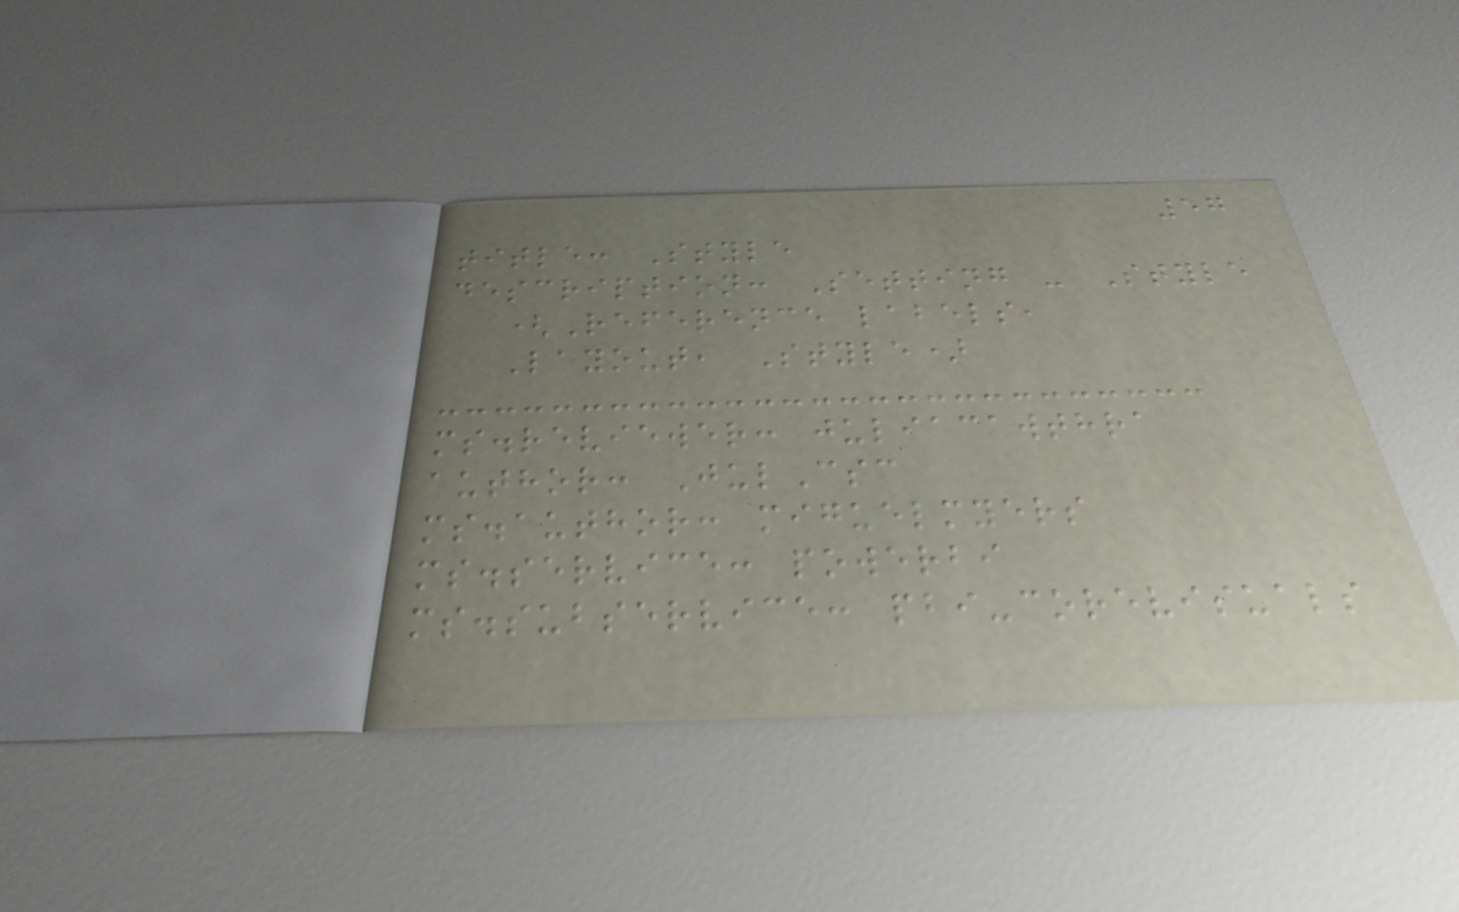57
title: Style
description: Setting - Style
(Reference labels,
Layout, Style)
ms.reviewer: juliacawthra
author: JulCsc
ms.author: miguelmyers
ms.service: powerbi
ms.subservice: pbi-corevisuals
